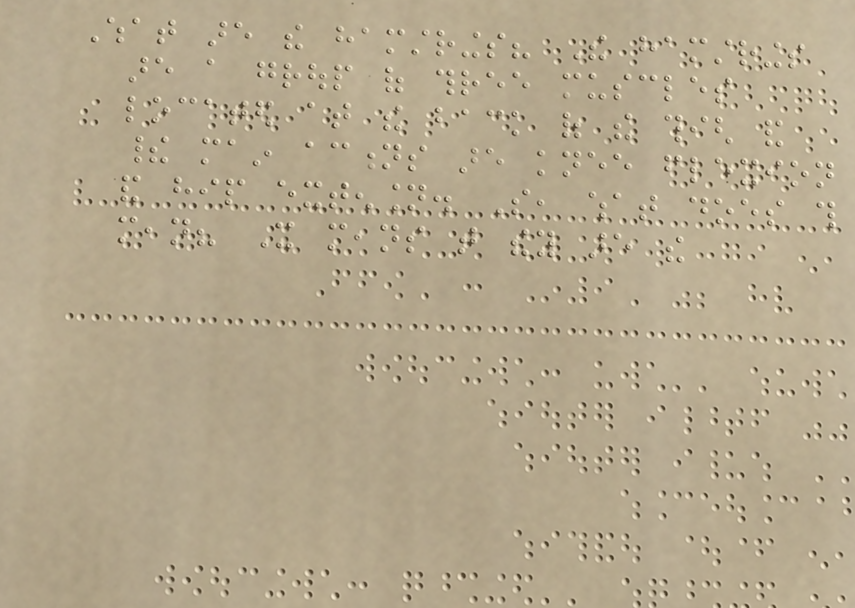What are the hamstrings? The hamstrings
are a group of three muscles
located at the back of the thigh and
their main actions are knee flexion
and hip extension. So, what does this
mean? It means that they are the
